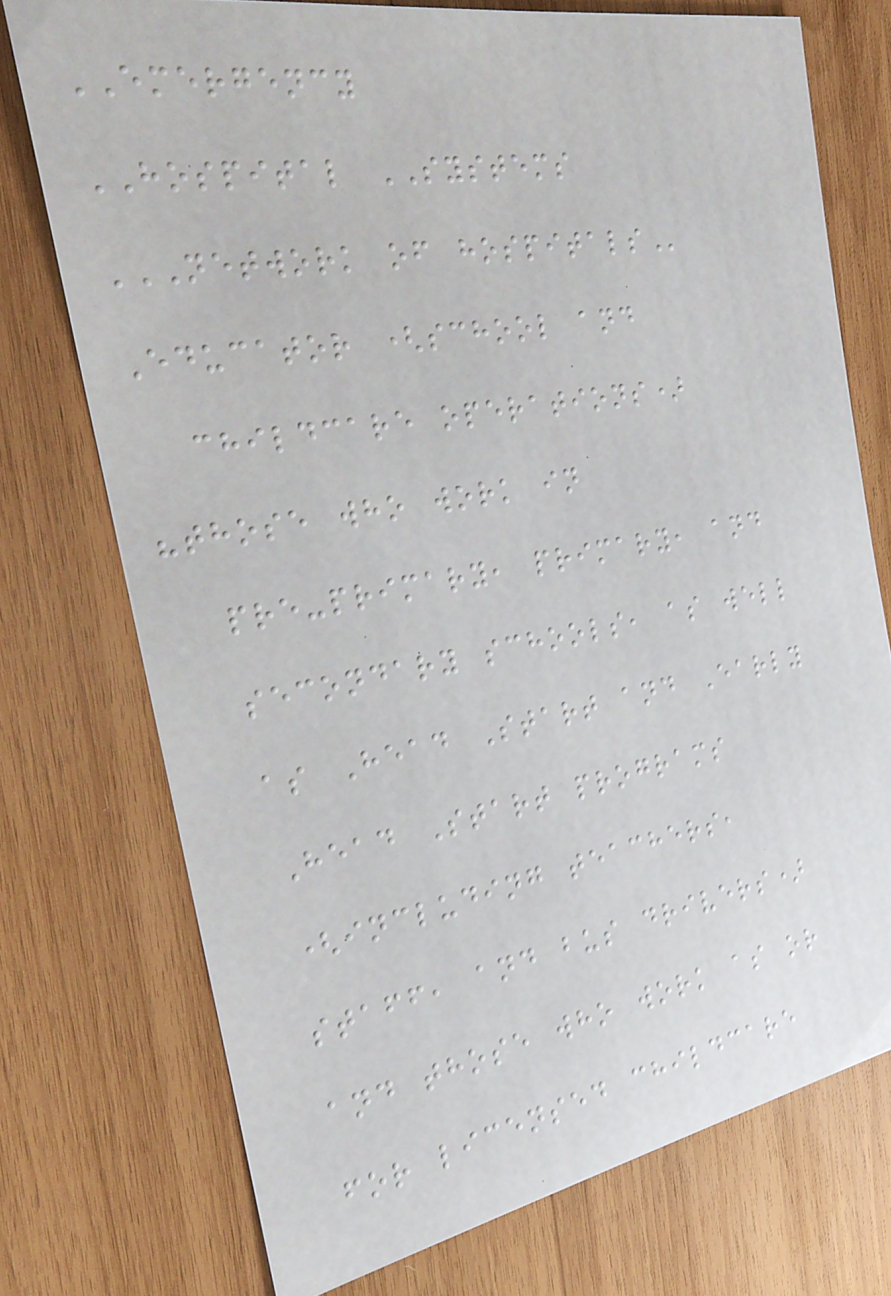EMERGENCY
HOSPITAL SYSTEMS
NETWORK OF HOSPITALS
Educator (school and
childcare operations)
"those who work in
pre-primary, primary, and
secondary schools, as well
as Head Start and Early
Head Start programs
(including teachers,
staff, and bus drivers)
and those who work as or
for licensed childcare
